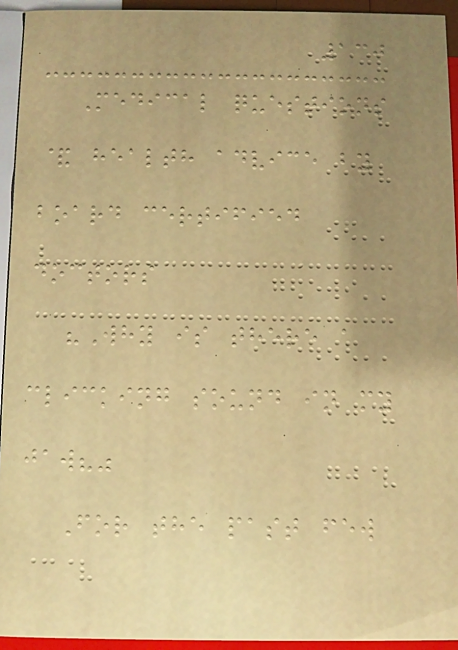130
Medical questions
& health advice by
board certified
doctors
"Why is there a
clicking sound in my
jaw?"
For the past few
